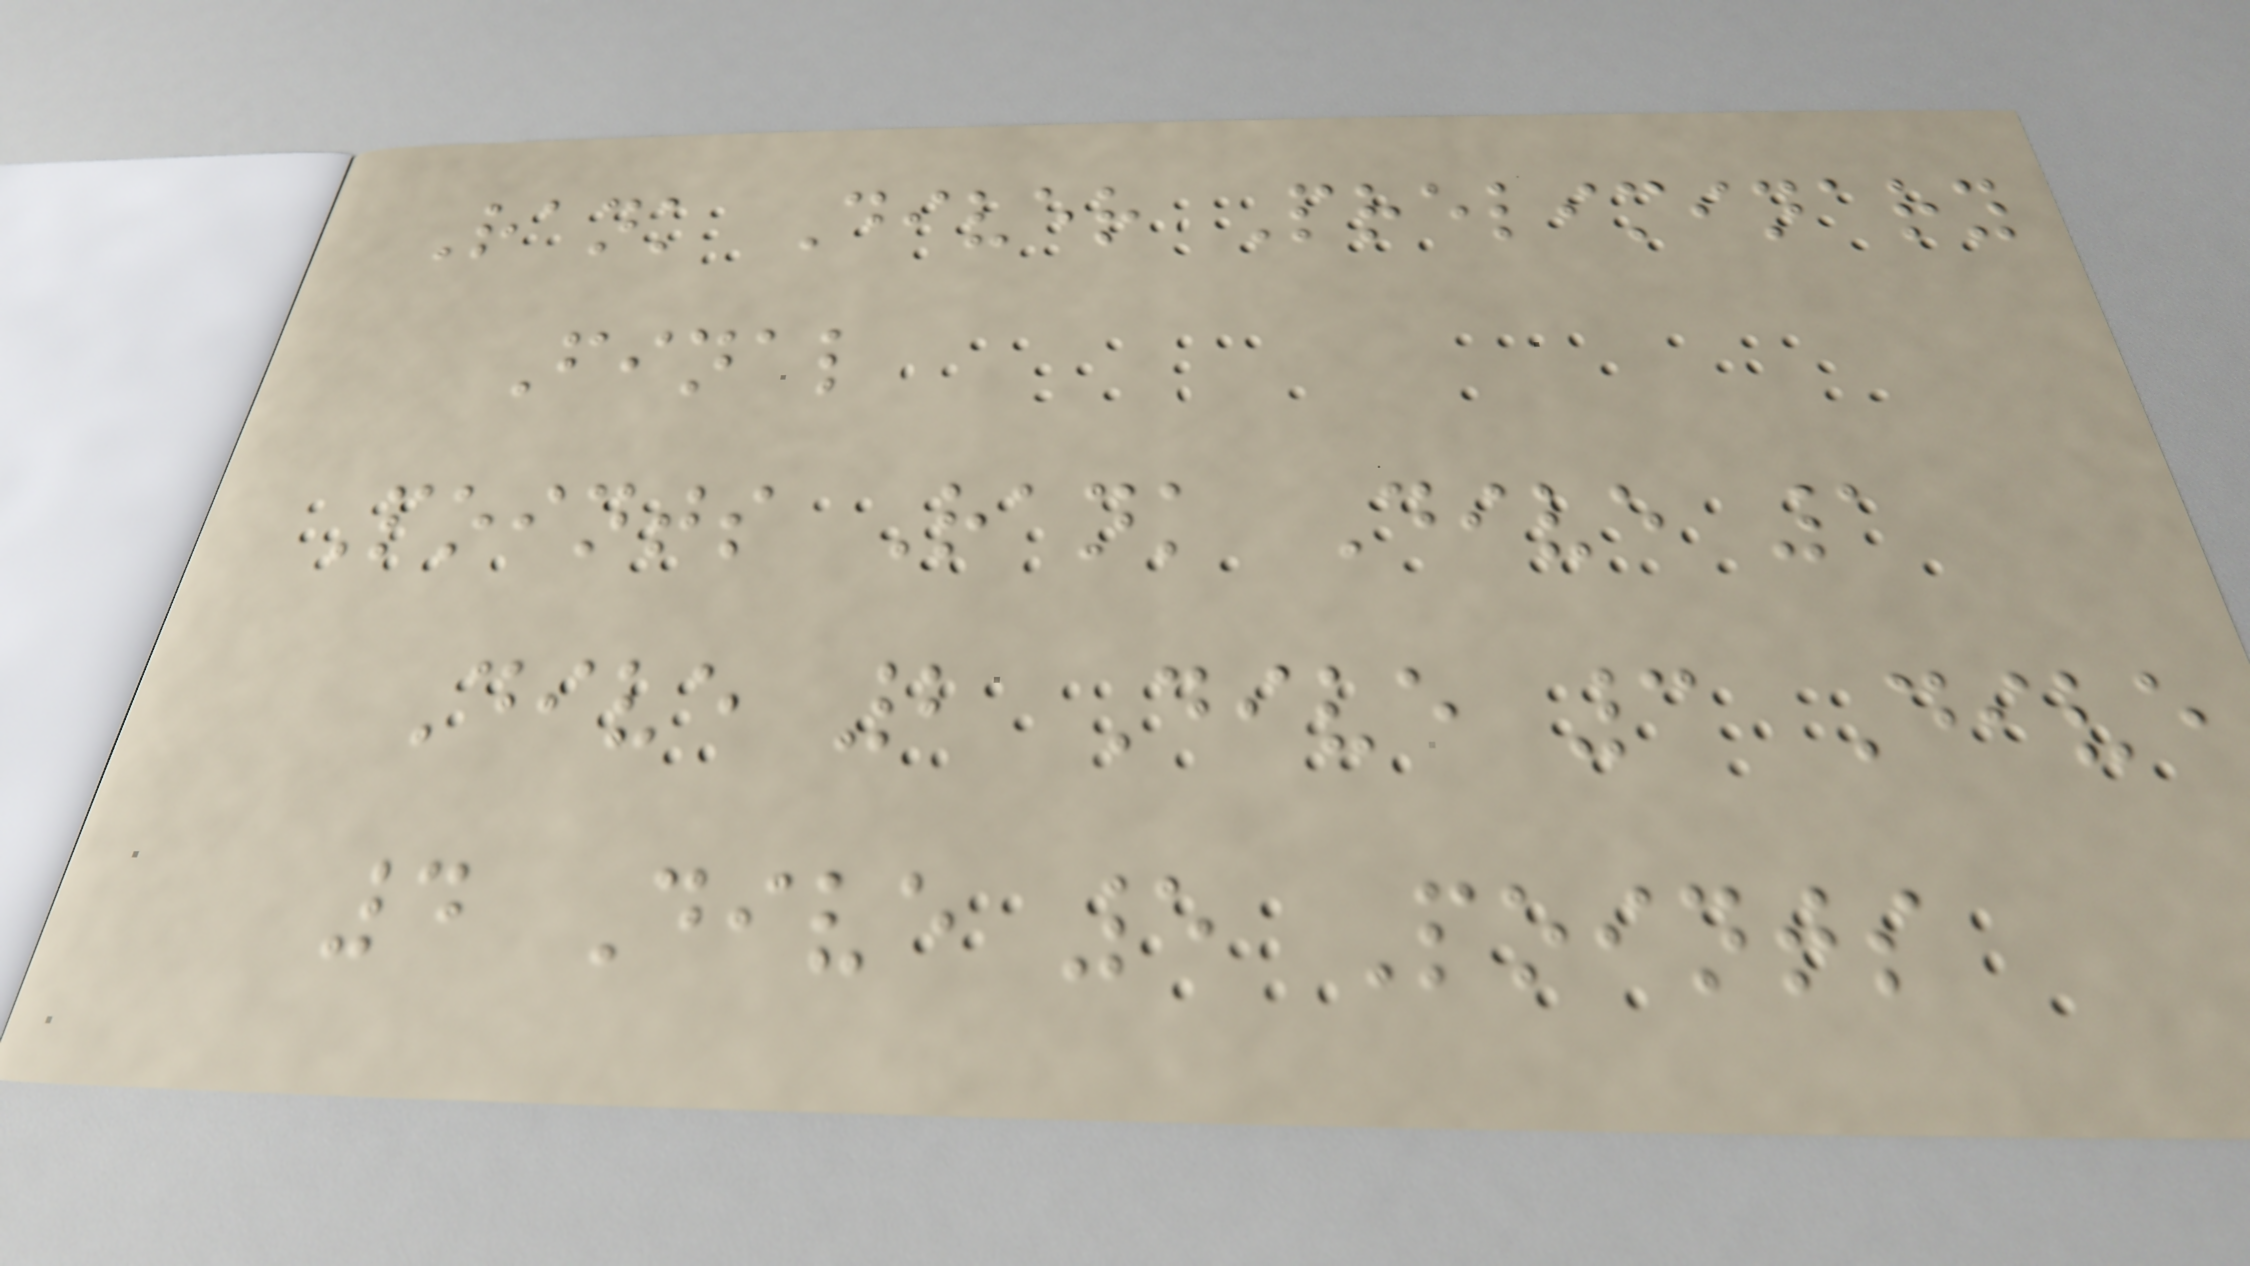Rank Diver Preliminary
Final
Points Rank Dive 1
Dive 2 Dive 3 Dive
4 Dive 5 Points
